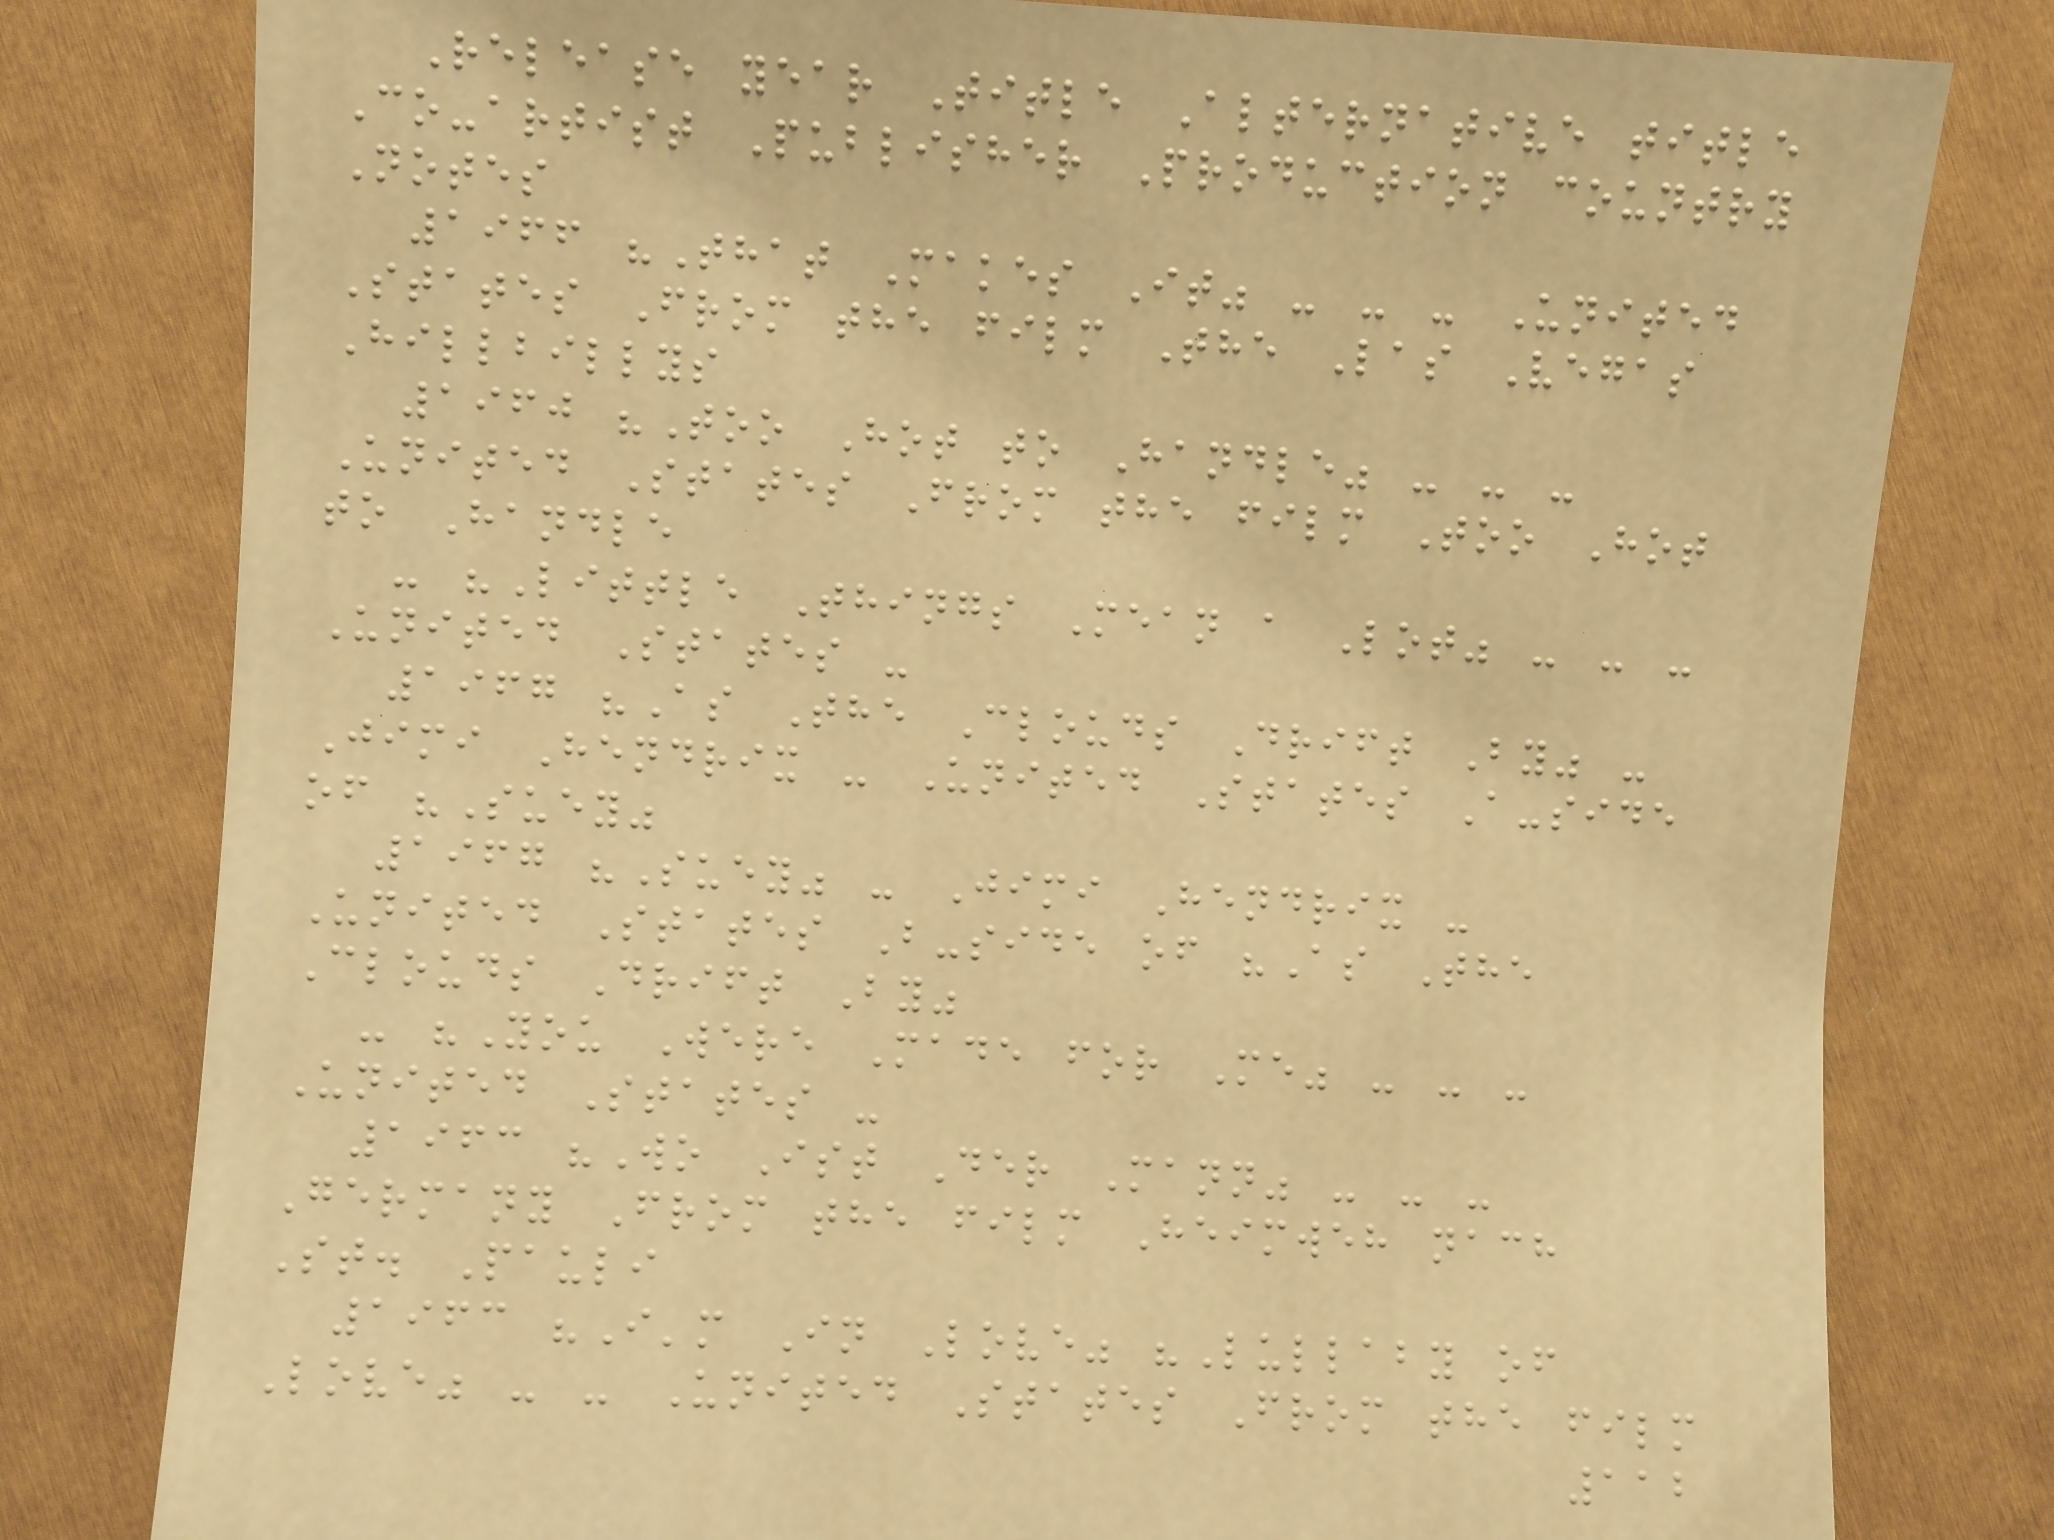Release year Title Alternative title
Co-artist Publisher Production country
Notes
1966 "That Makes It" - - - United
States From the film The Las Vegas
Hillbillys
1960 "Too Hot to Handle" - - -
United States From the film Too Hot
to Handle
- "Little Things Mean a Lot" - - -
United States -
1967 "As The Clouds Drift By" -
Jimi Hendrix - United States A-side
of "Suey"
1967 "Suey" - Jimi Hendrix -
United States B-side of "As The
Clouds Drift By"
- "You Were Made for Me" - - -
United States -
1963 "Wo Ist Der Mann" - - -
Germany From the film Heimweh nach
St. Pauli
1963 "I'm In Love" "Lullaby of
Love" - - United States From the film
112
